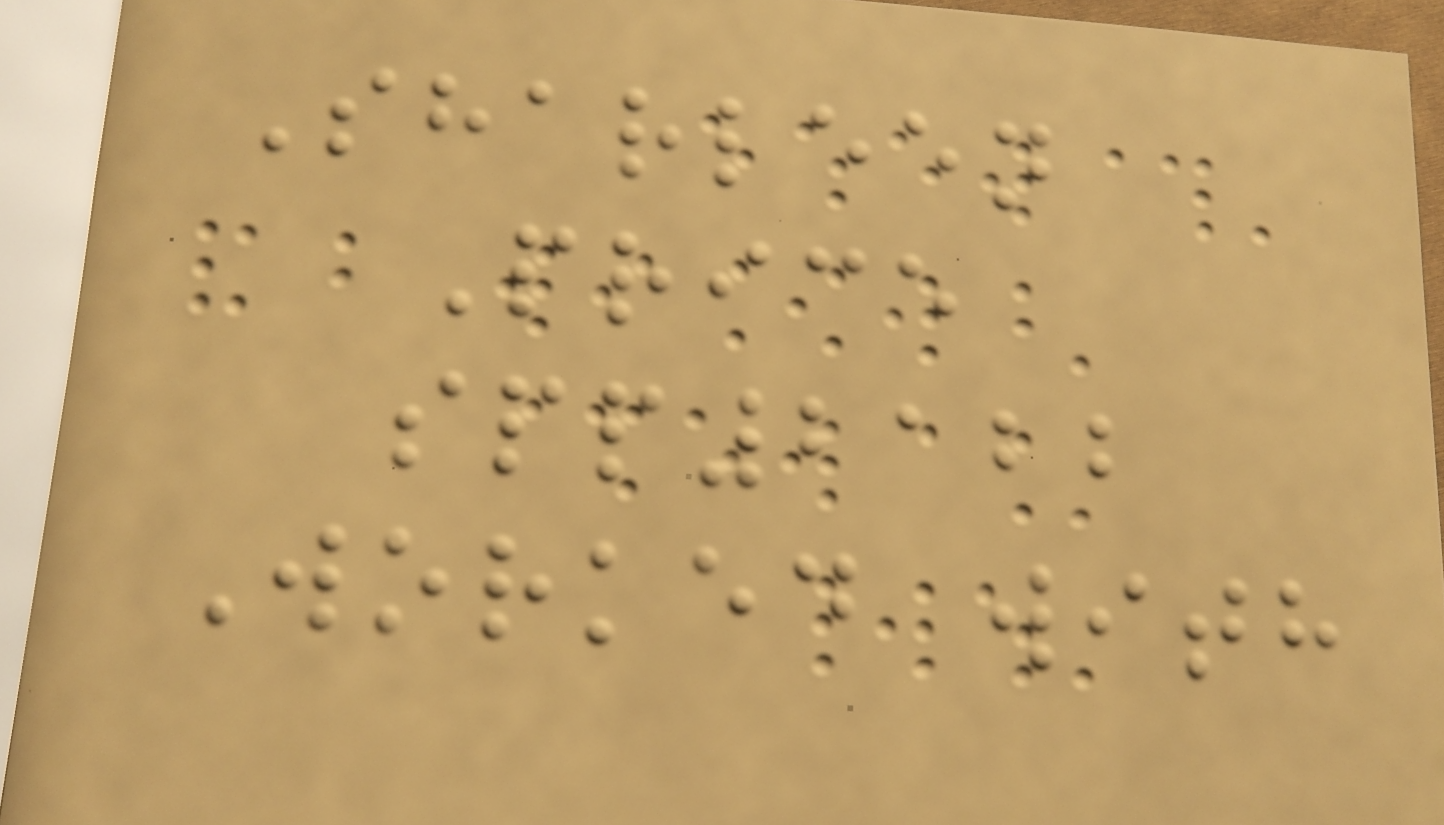Sharleen
Price
spp2122
Worked with
